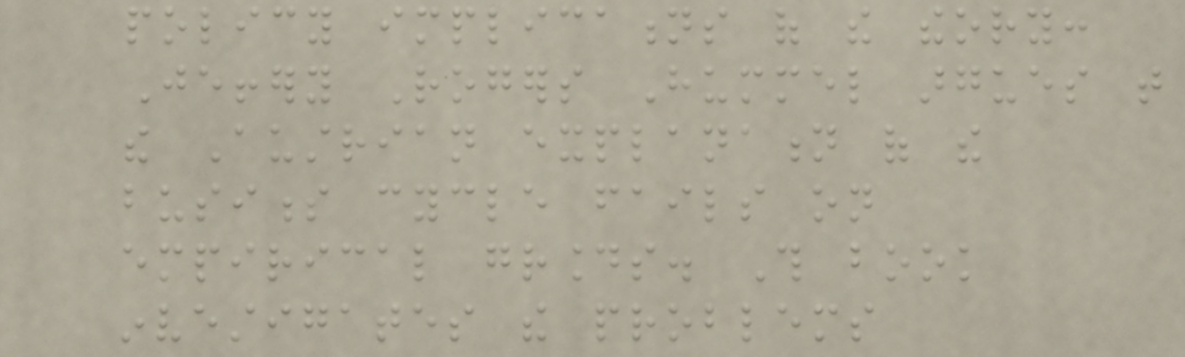policy implications of the theory:
Jeffery Rogers Hummel argues that
the Austrian explanation of the
business cycle fails on
empirical grounds. This book
investigates the problems
